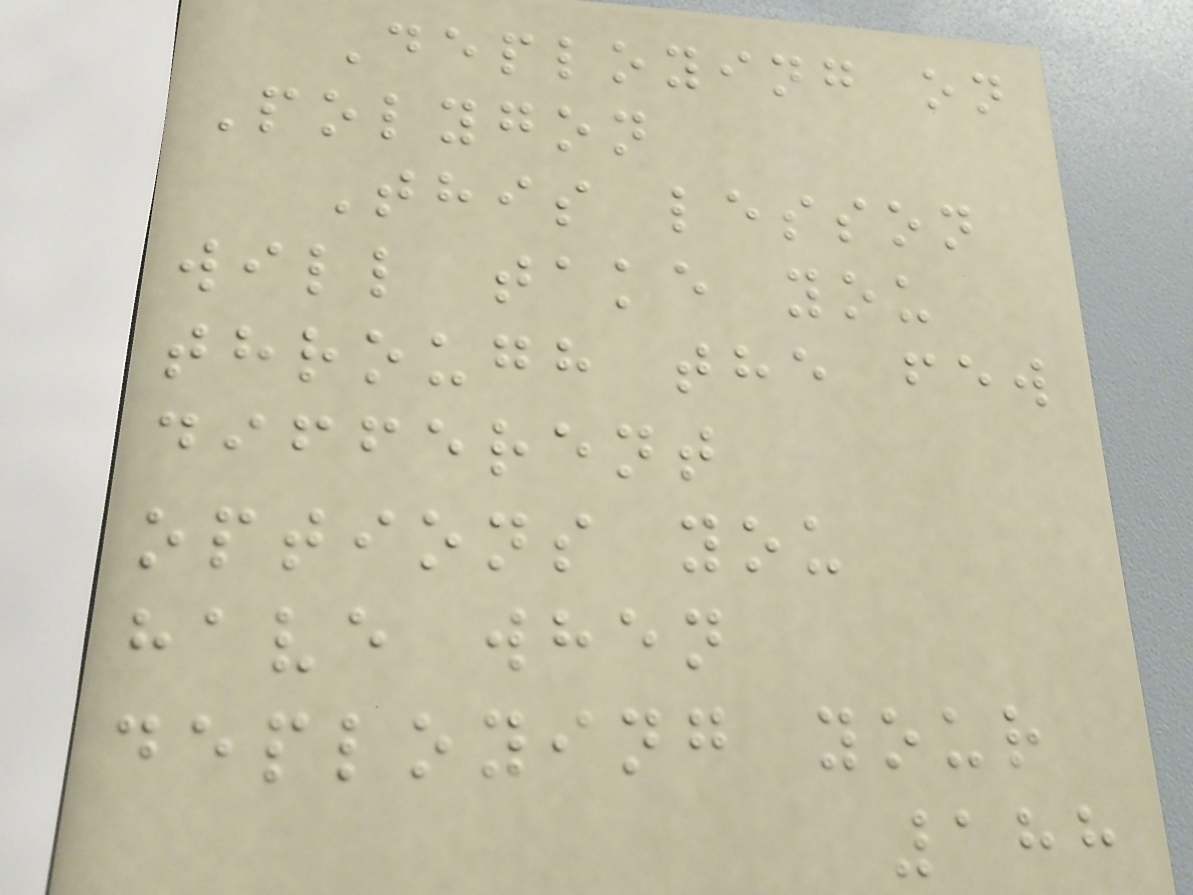Deploying on
Polygon
This lesson
will take you
through the few
different
options you
have when
deploying your
188
